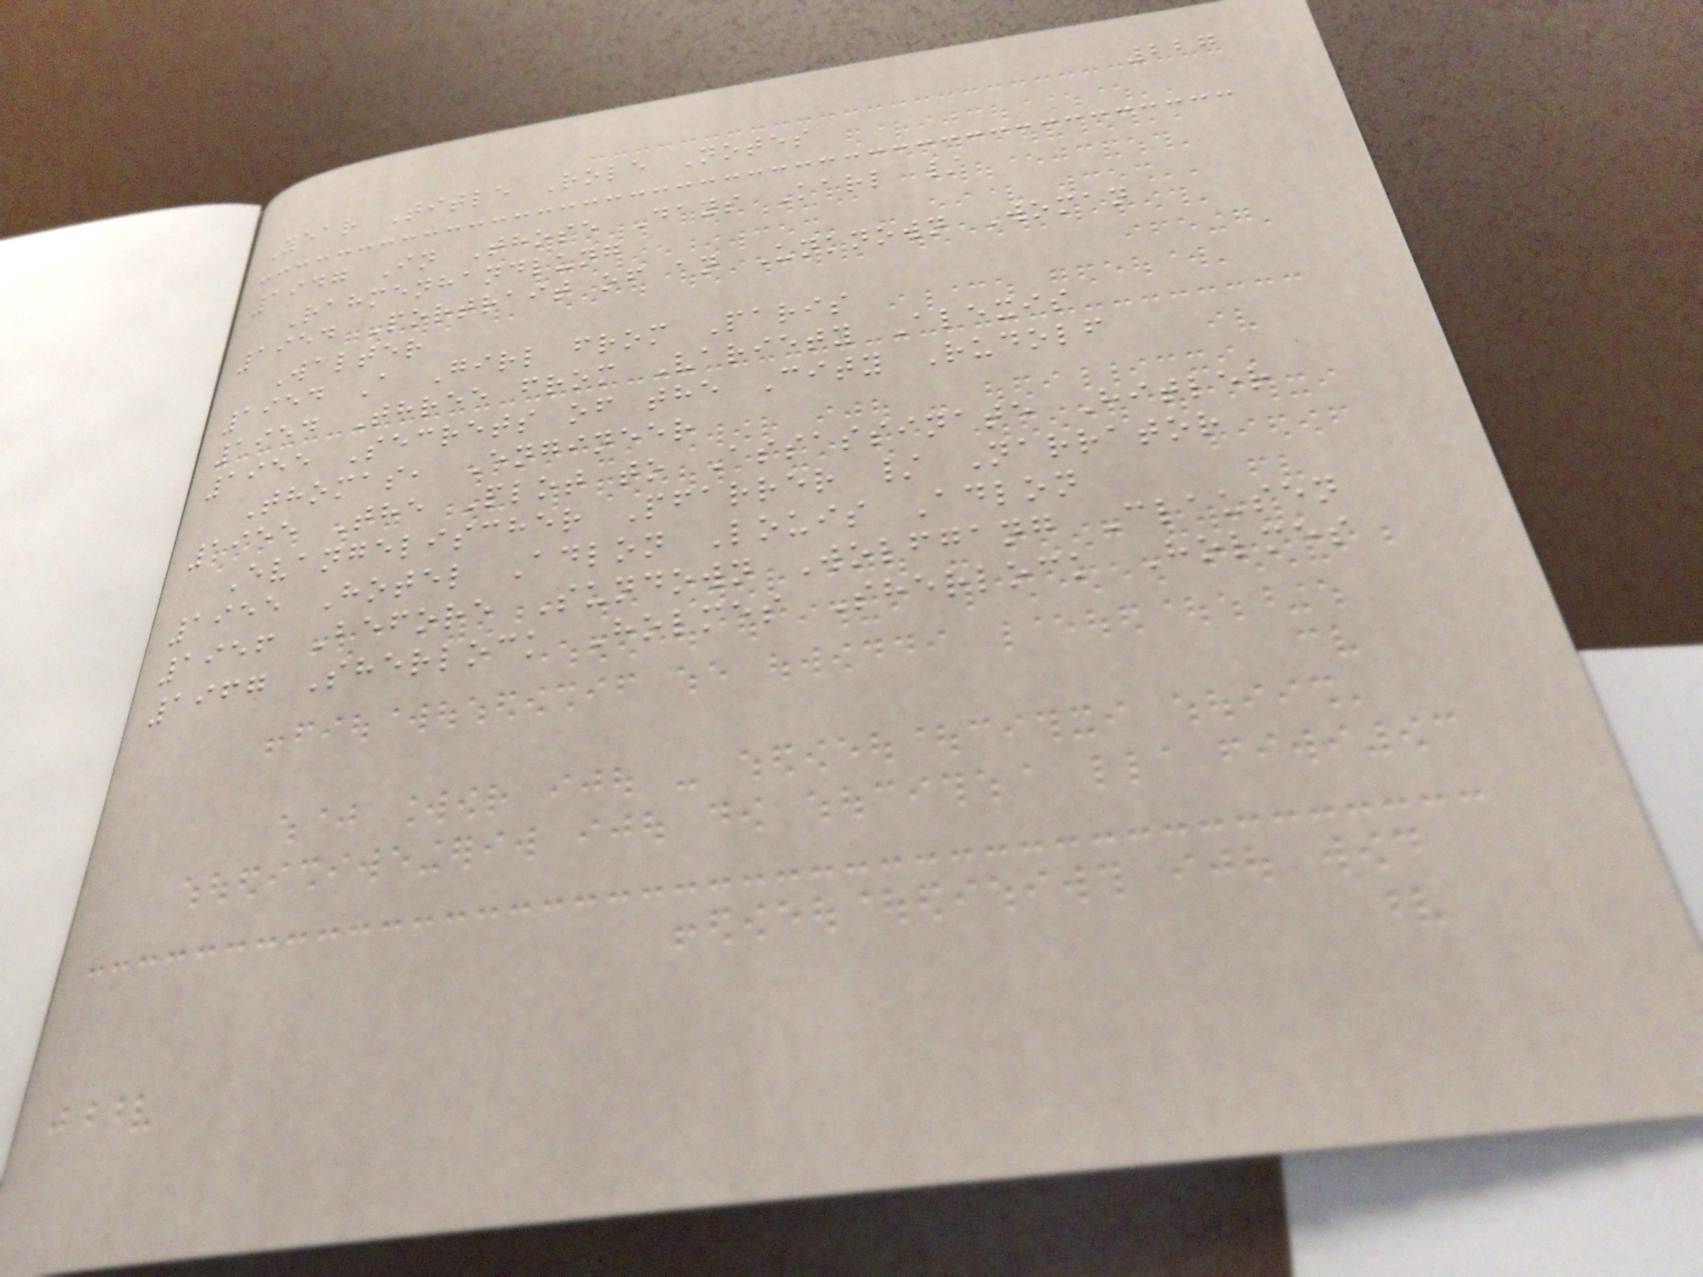227
Year Title Role Notes
1947 In Those Days Karl /
Rahmenhandlung
1954 Portrait of an Unknown Woman
Walter
1954 A Girl from Paris
1954 Three from Variety Alexis
1955 Secrets of the City Rudolf
Thomas, Engineer
1955 The Plot to Assassinate Hitler
Evangelischer Pfarrer / Narrator
1955 Hotel Adlon Louis Adlon
1956 Before Sundown Wolfgang Clausen
1967 Sherlock Holmes Sherlock Holmes
